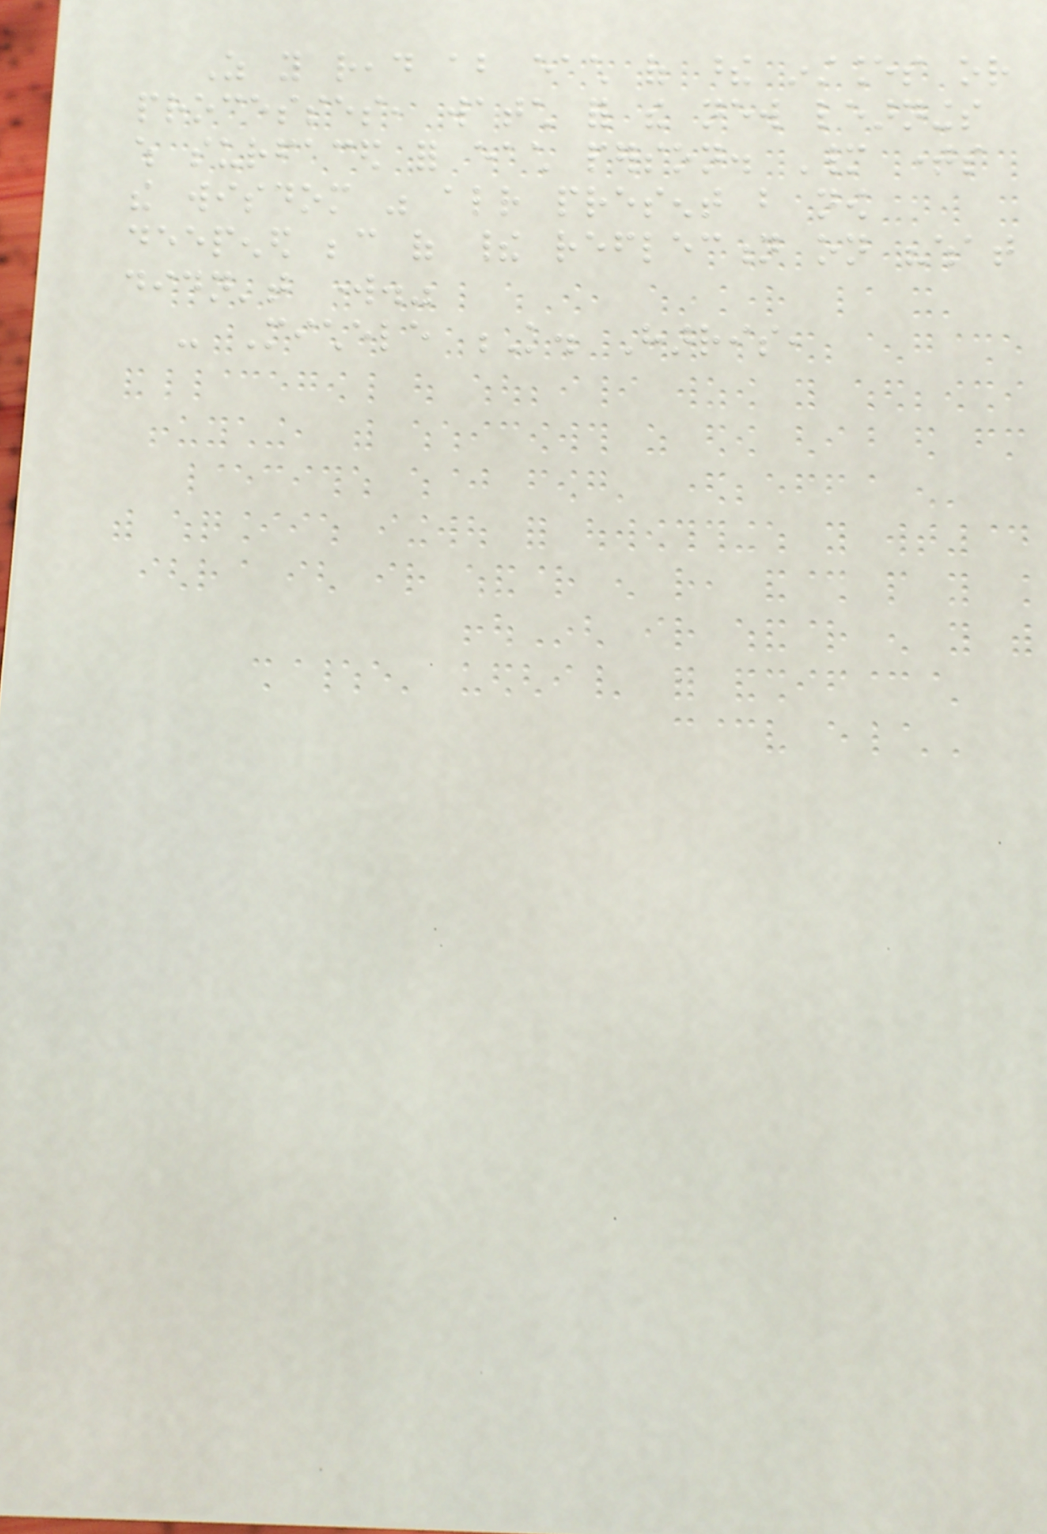As you read about each of these instances or
processes, watch for the new learnings
which surfaced for each person. Many times
the wisdom was already present but now
deepened because of their reflection on "what
didn't work."
- Michele K. Harris,
